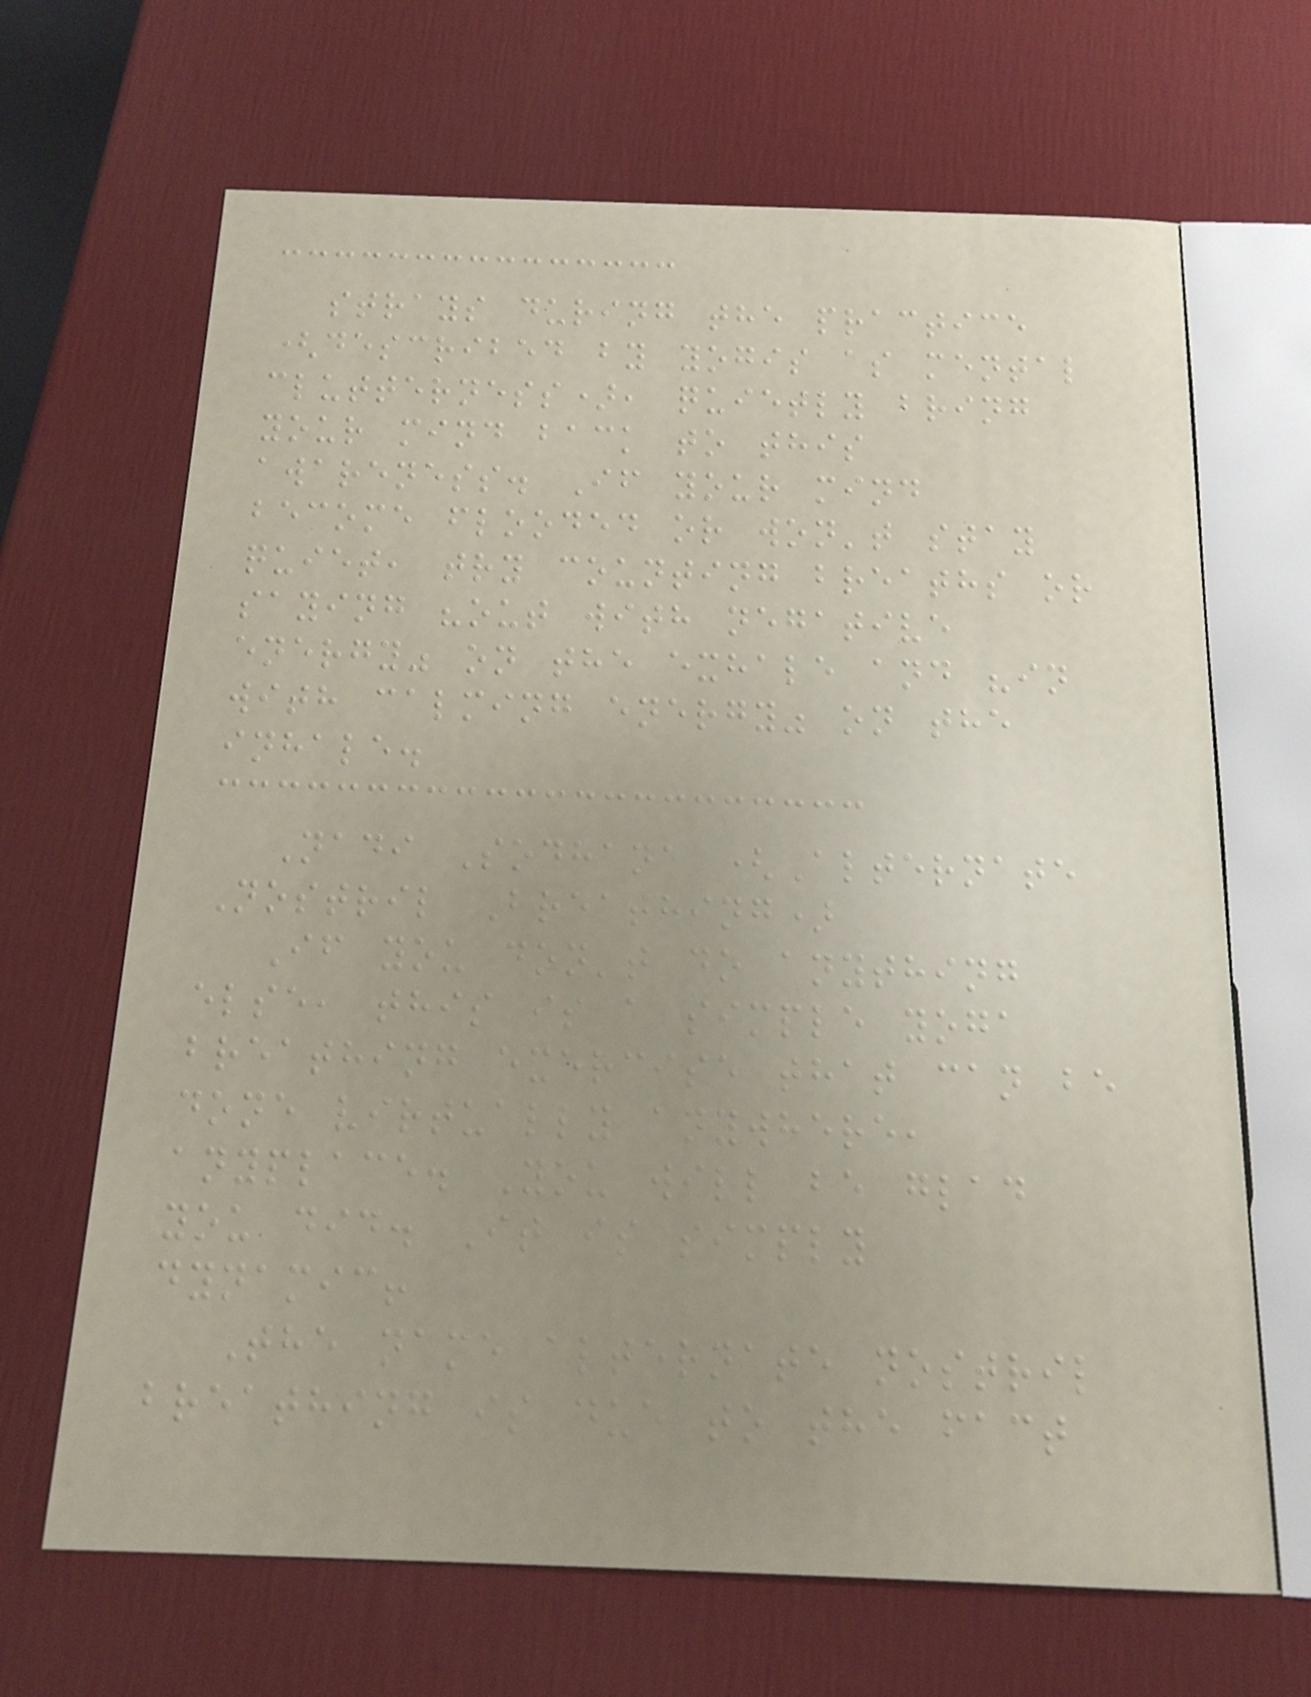strays during the practice
(described by yogis as mental
clutterness), quietly bring
your mind back to this
awareness. If your mind
become flooded or won't stay
quiet, try counting breaths or
saying "out with negative
energy" on the exhale and "in
with calming energy" on the
inhale.
Nadi Sodhana (Alternate
Nostril Breathing)
If you don't do anything
else, this is a simple yoga
breathing exercise that can be
done virtually anywhere,
anyplace. You will be glad
you did. It is simply
dynamic!
The name alternate nostril
breathing is due to the fact
